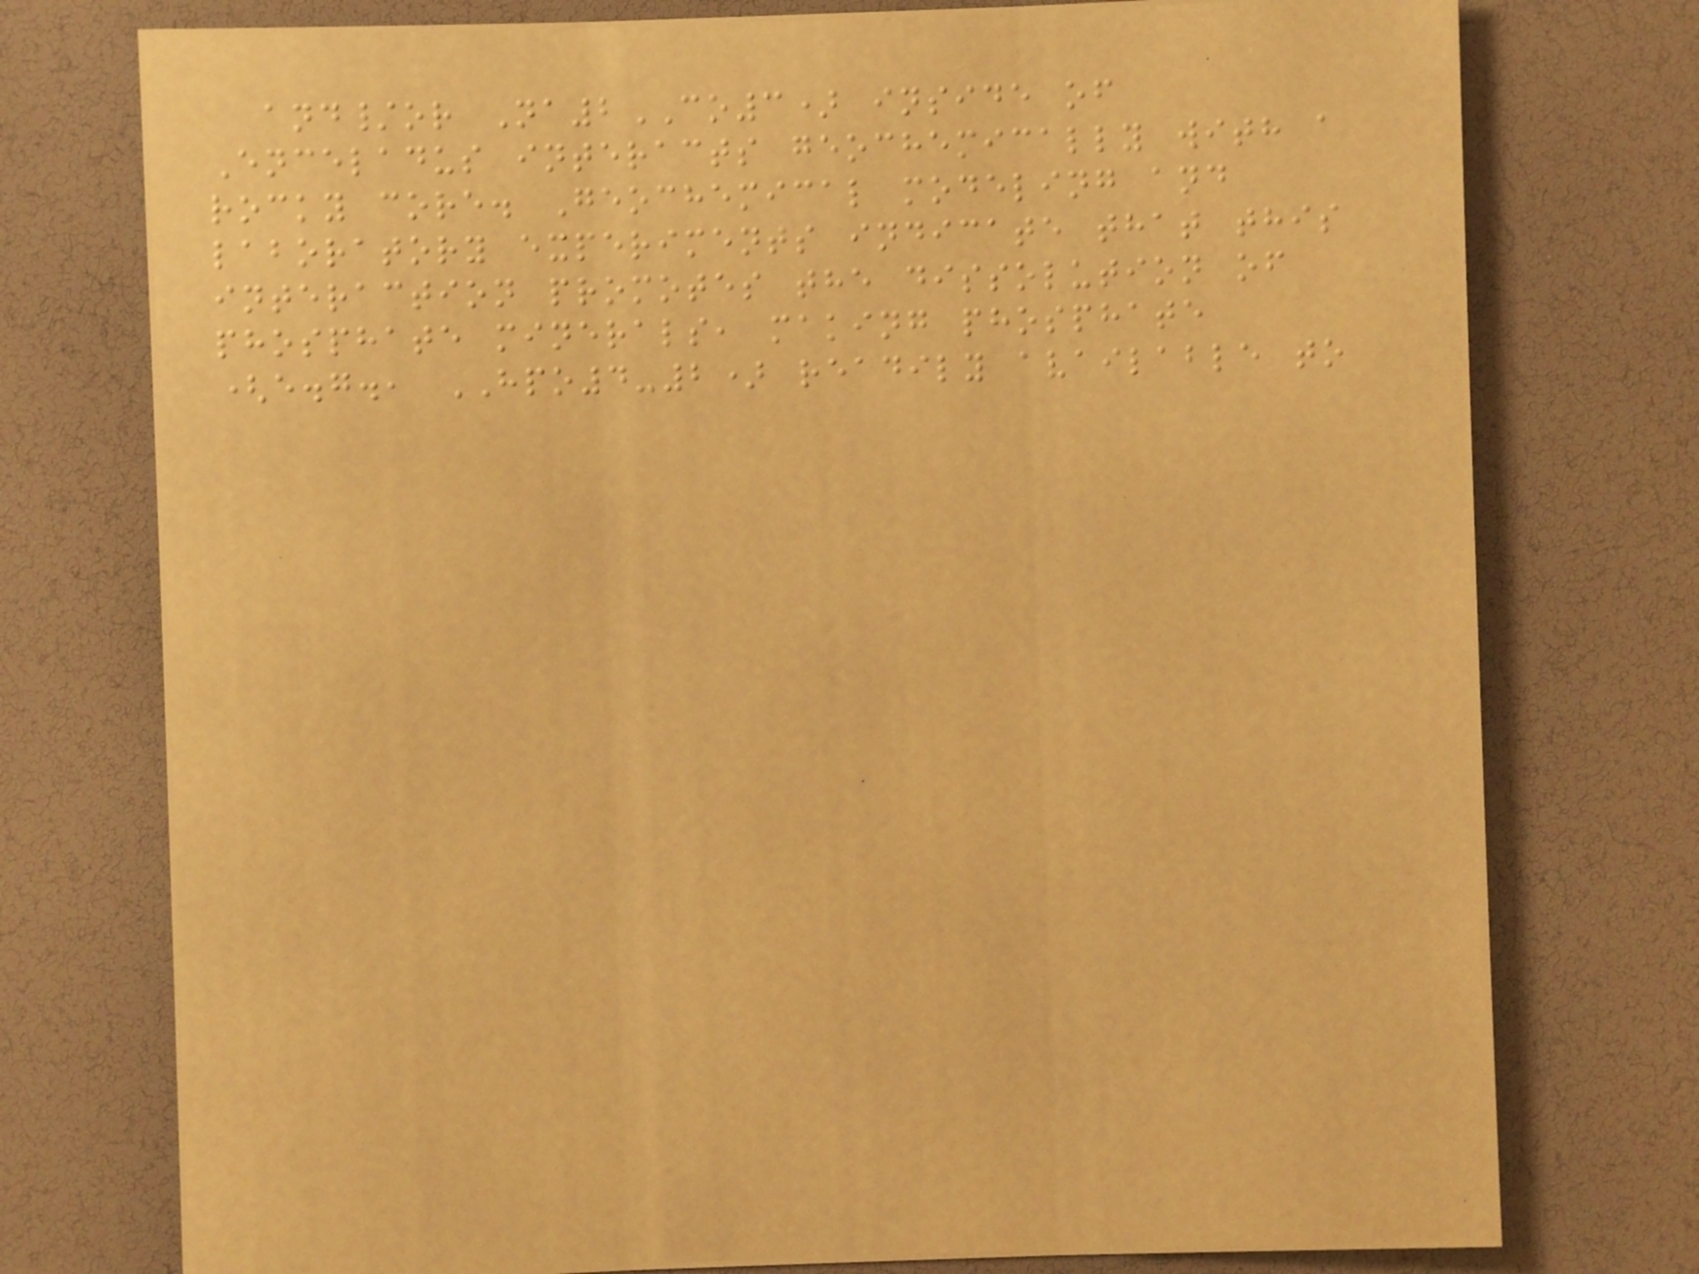and/or Na2CO3) inside of
Enceladus interacts geochemically with a
rocky core. Geochemical modeling and
laboratory experiments indicate that this
interaction promotes the dissolution of
phosphate minerals, making phosphate
(e.g., HPO4-2) readily available to
